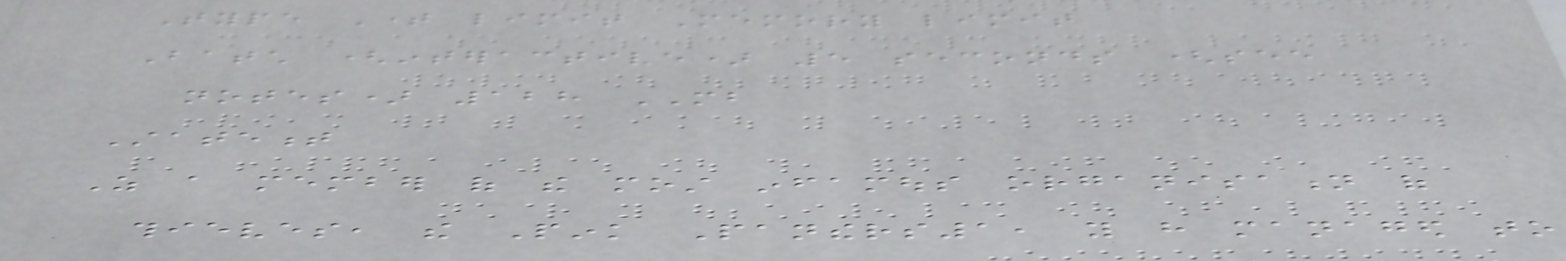Type Time limit Memory limit
Batch (interactive) 5 seconds (see
notes) 128 MB
Statement
As a member of the most infamous organisation of
thieves, the Pink Panthers1, you have managed to
